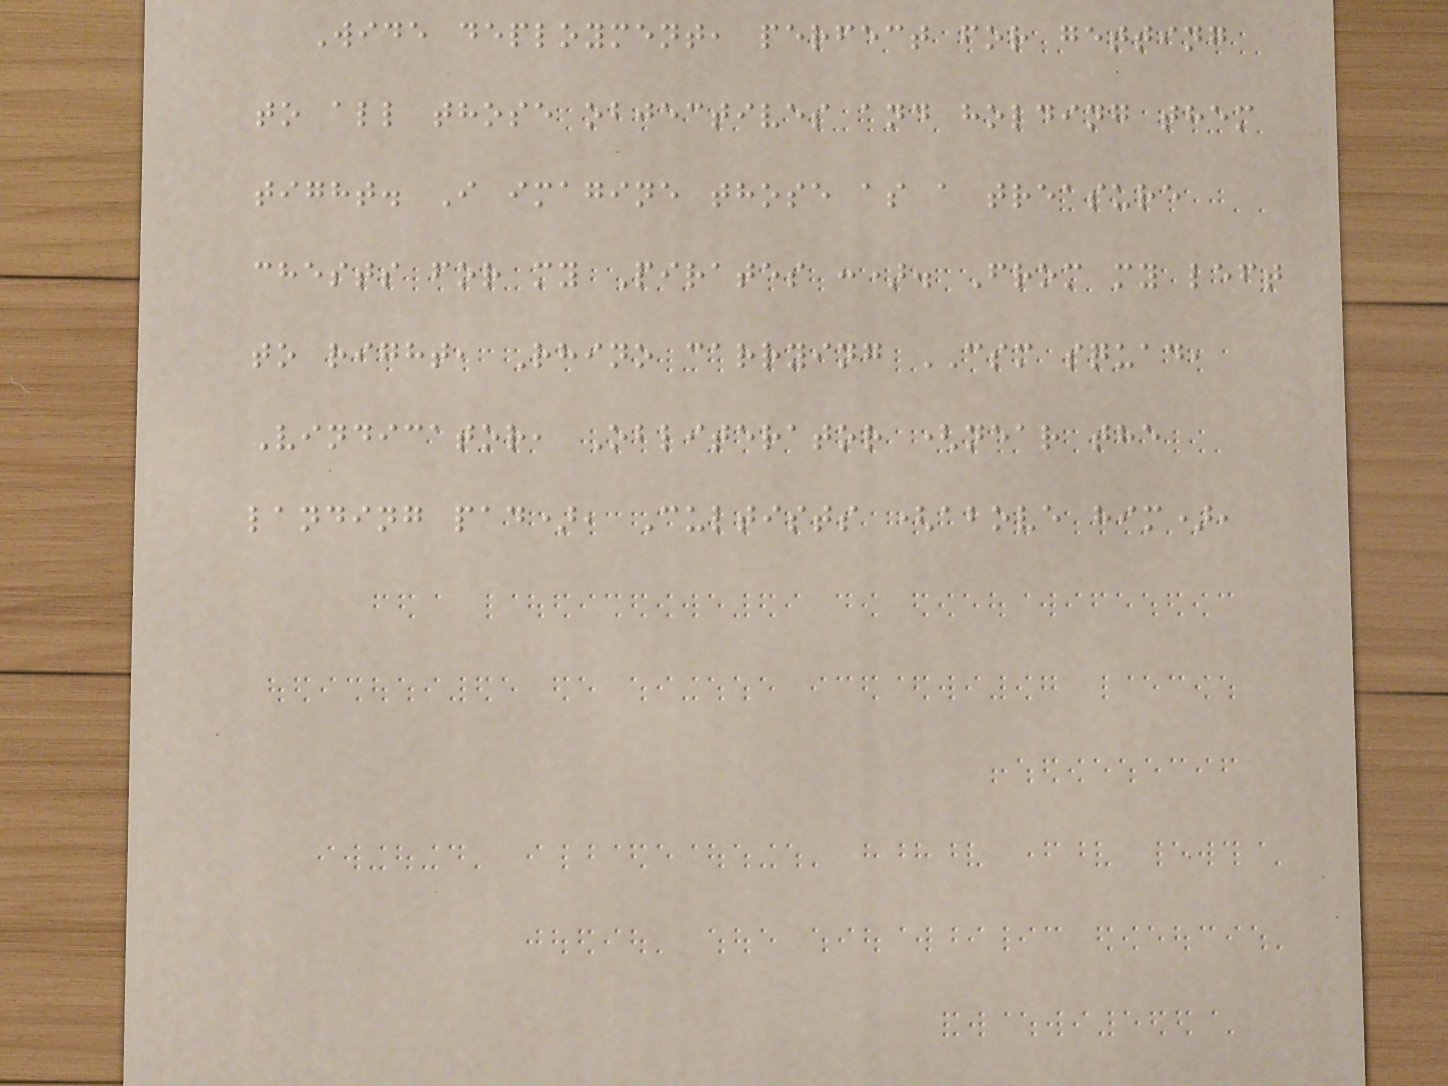Wide deployment, perfect for getting
to all those objectives and holding them
tight. I imagine those as a treasure
chests for my Pirates :). From my left
to right, Rhino carrying CSM squad,
Vindicator, Obliterator (near the
landing pad), Cultists (above him),
